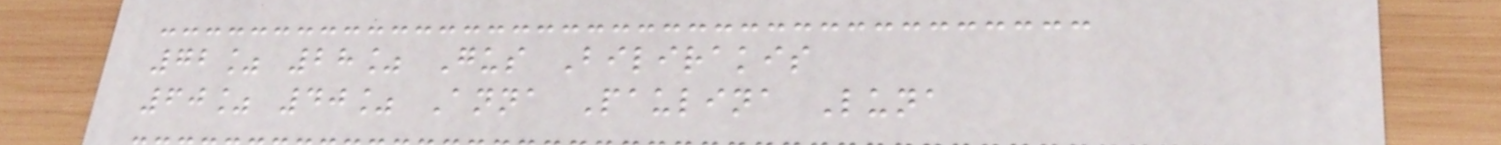72% 28% Gus Bilirakis
60% 40% Anna Paulina Luna
